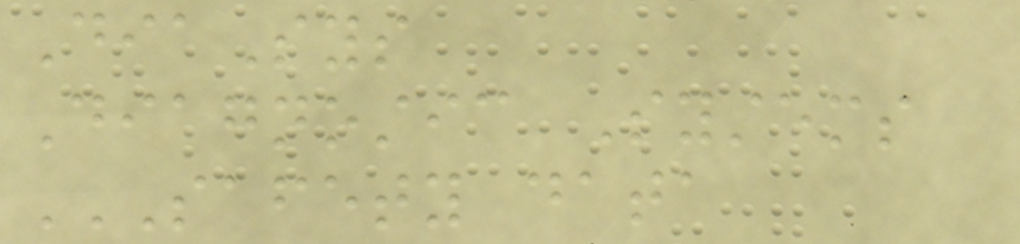DiaSys
Diagnostic Systems
SAFETY DATA
